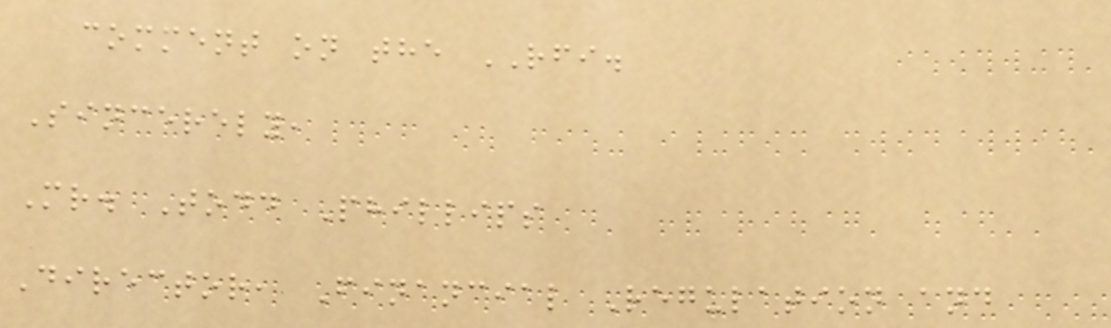comment on the RFI.
Sincerely,
Mr. Todd Phillips
Director, Financial Regulation and
